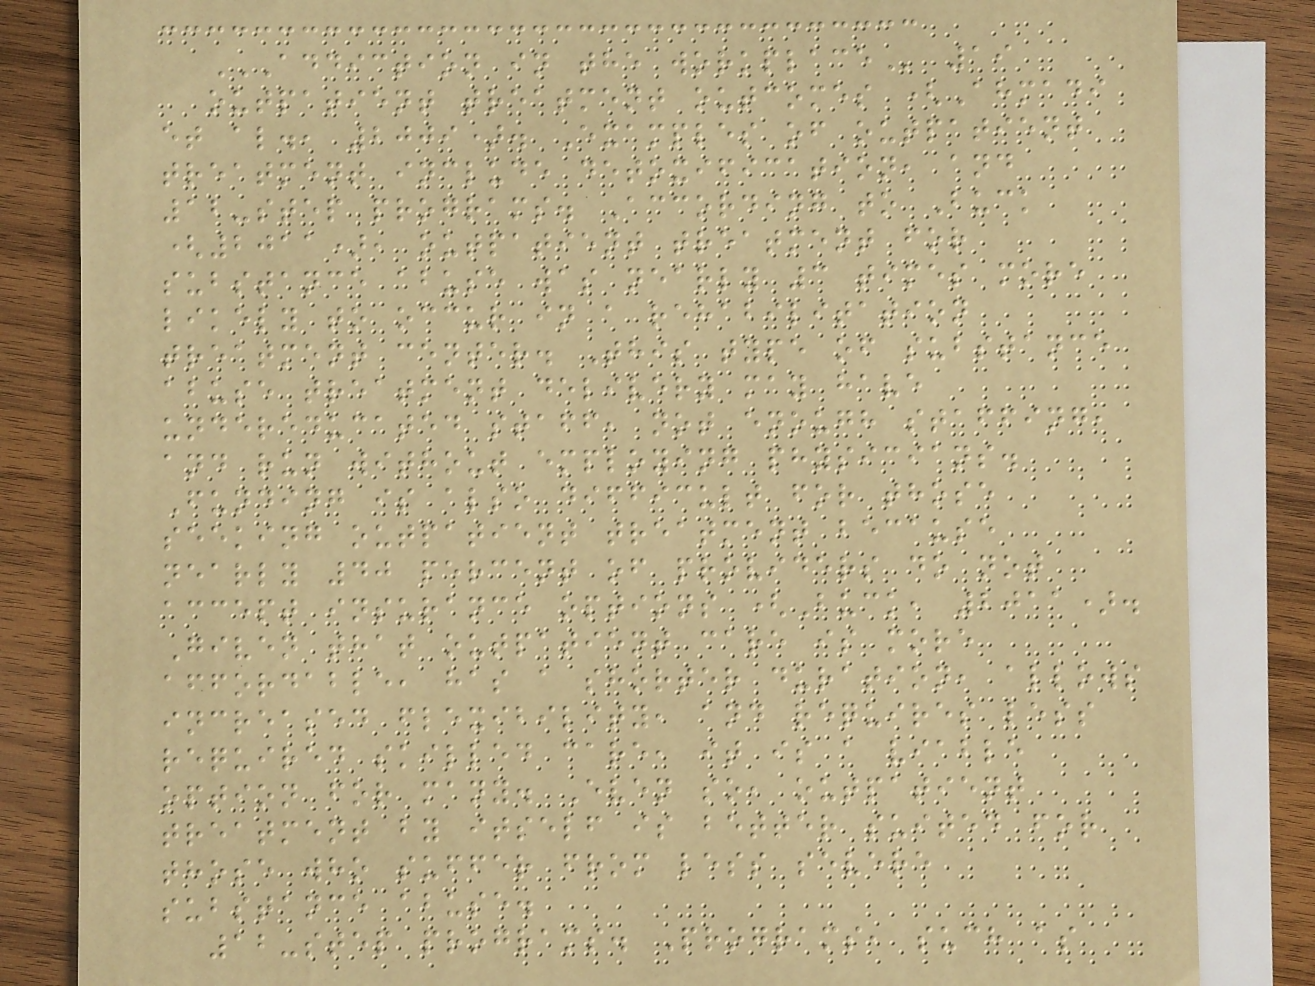ADDICTION IN THE WORKPLACE 19
outpatient treatment outcomes (Ahmadi
et al., 2009). Examples of outpatient
treatment include detoxification, and
12-step programs. According to Buck
(2011), outpatient treatment for
substance abuse was nearly 3 times more
likely to occur in a rehabilitation
treatment center. This type of substance
abuse treatment delivery may have
undereducated staff, not enough staffing,
and run without employing physicians.
Funding is also difficult for those
seeking outpatient treatment because
nearly 40 percent of providers do not
accept insurance options (Buck, 2011).
Given that outpatient care is more
affordable, has a shorter duration, allows
increased flexibility, and requires less
required skilled care, it is a viable
option for many. Even so, outpatient
treatment by itself is better suited for
those who suffer from less severe
substance abuse.
12-step programs. Programs, such as
